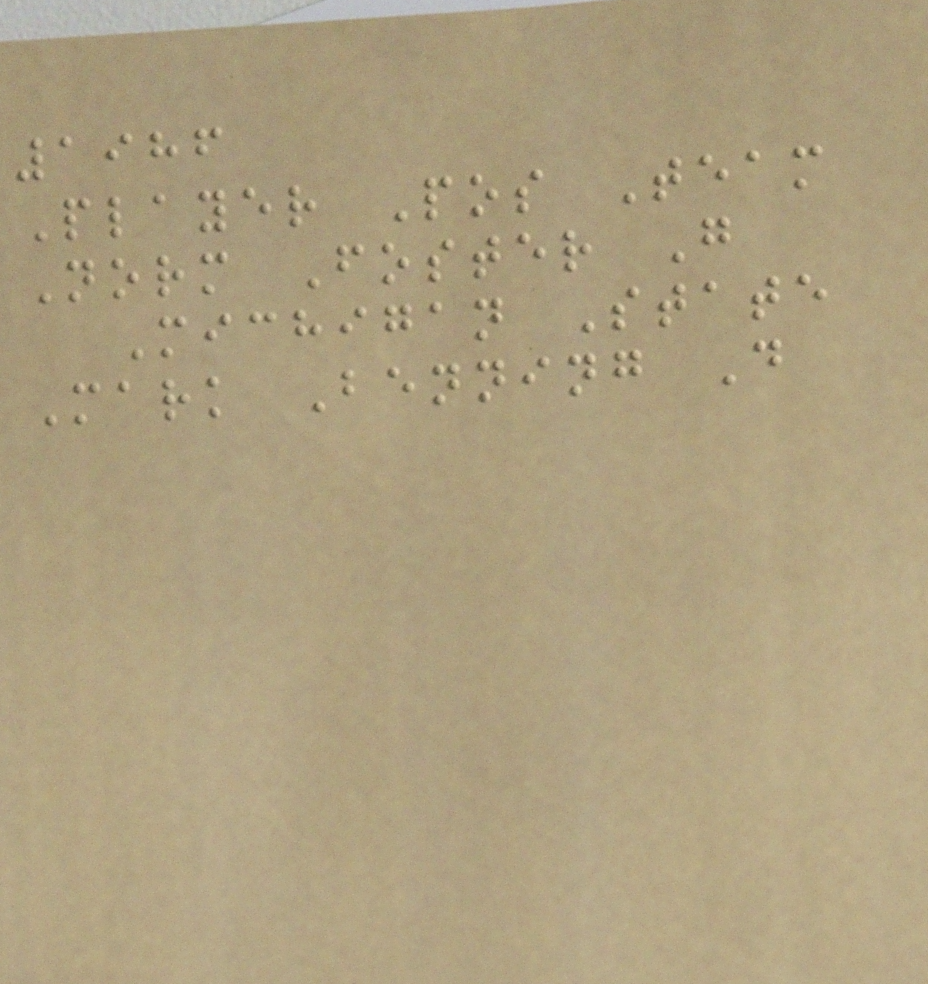1986
Player Pos Team
Norm Foster G
Michigan State
Mark Benning D
